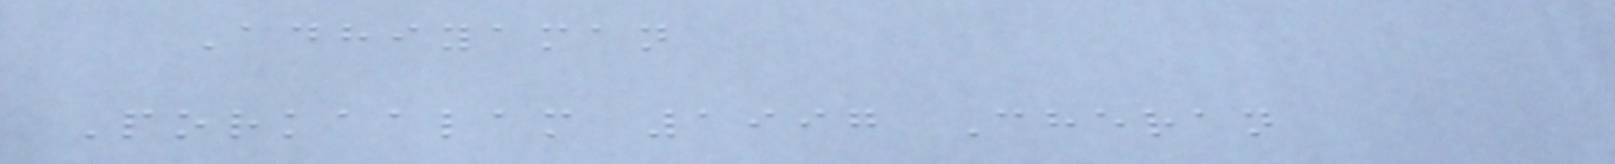Adhiyaman
Porkaalam 1997 Cheran
